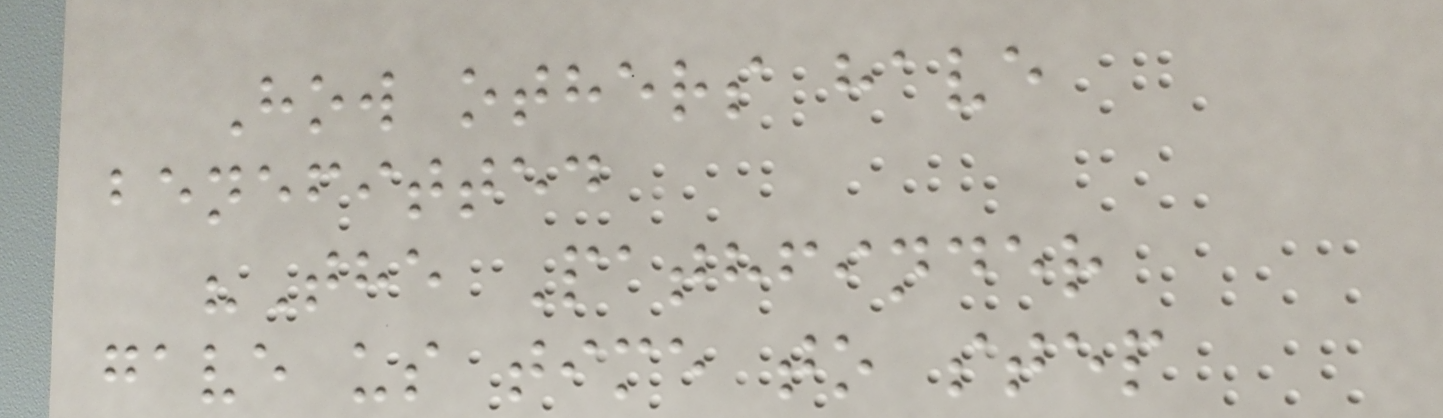How others have
benefitted
"The Pathfinder
gave us time to step
